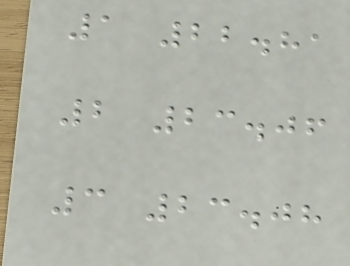1 22.81
2 23.06
3 23.08
